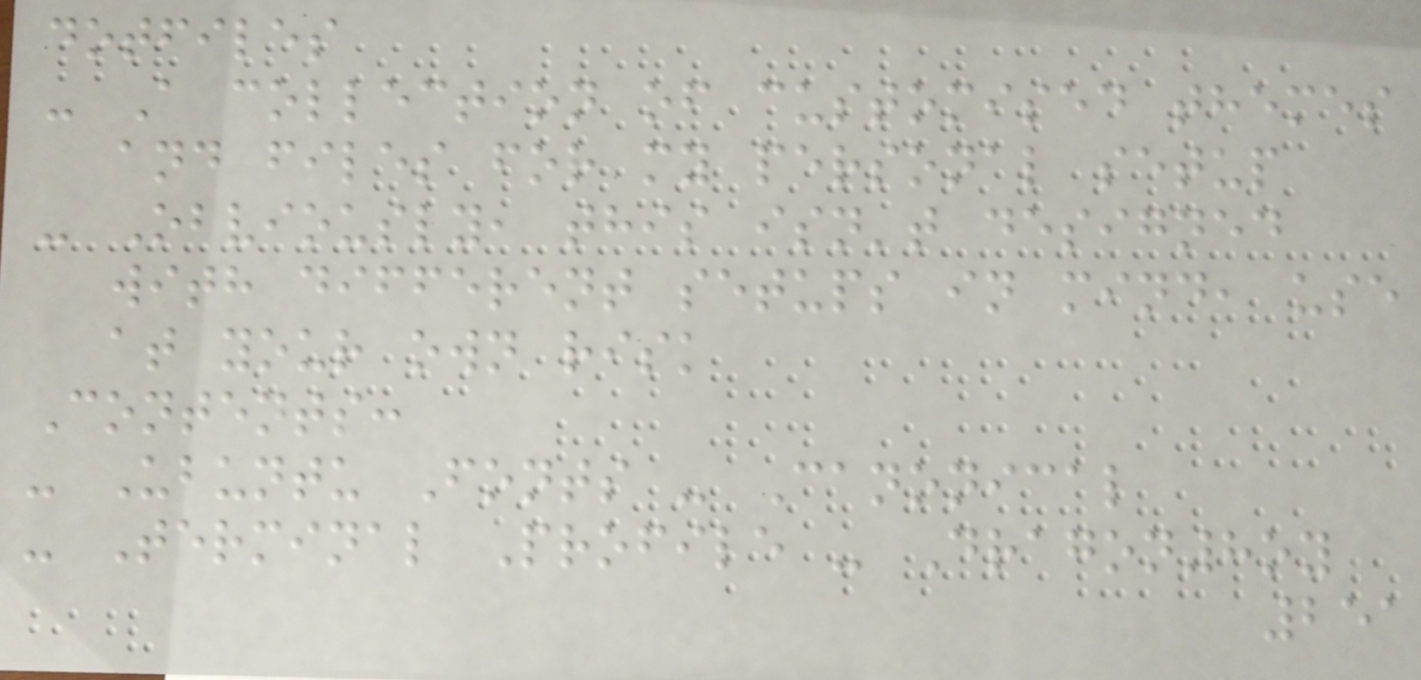dotfiles
- A collection of customised themes
and files for my personal setup
- Obviously, this isn't designed
with different setups in mind, use
at your own risk
Contents:
- Ubuntu Fonts - Canonical
- Terminal Profile - Dragon8oy
251
